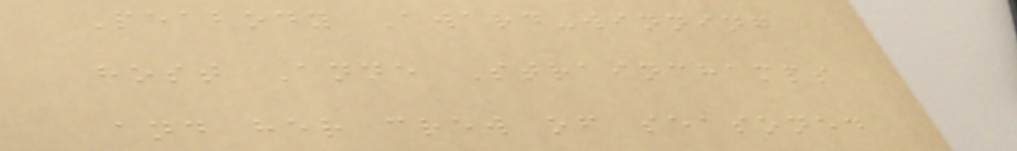Peabody Award-winning
host Anne Strainchamps
and her crew of seasoned
